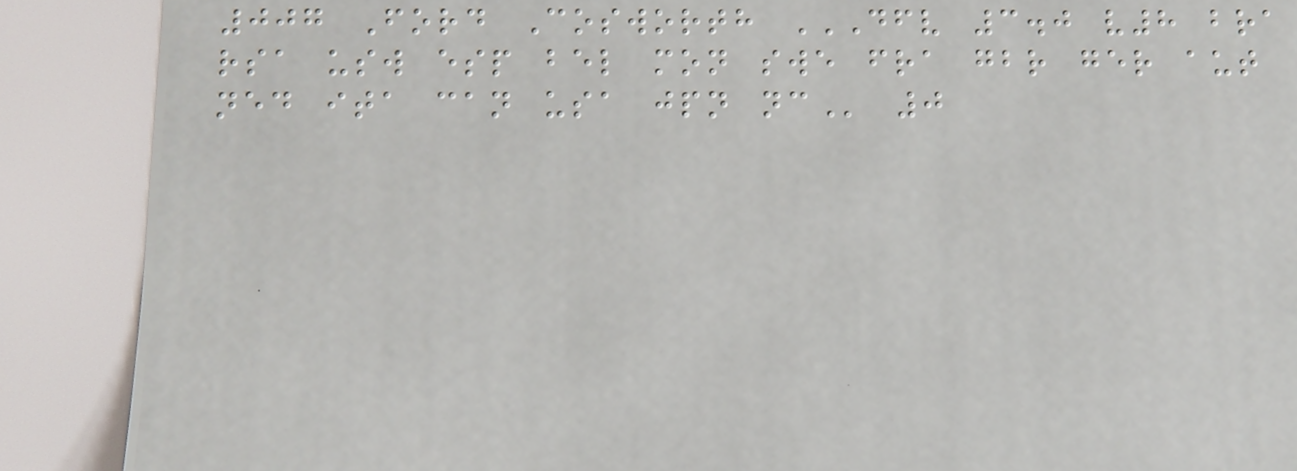007 Ford Cosworth DFV 3.0 V8 BRA
RSA USW ESP BEL MON SWE FRA GBR GER AUT
NED ITA CAN USA JPN NC 0
